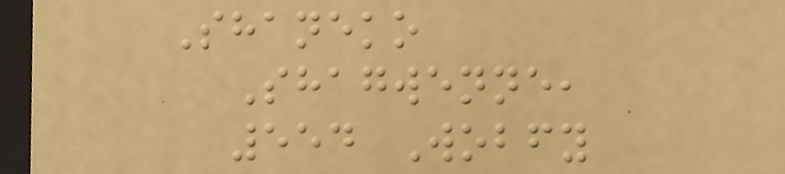Shaneko
Shagwenne,
554 Wobfy
